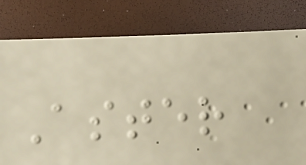Aster
